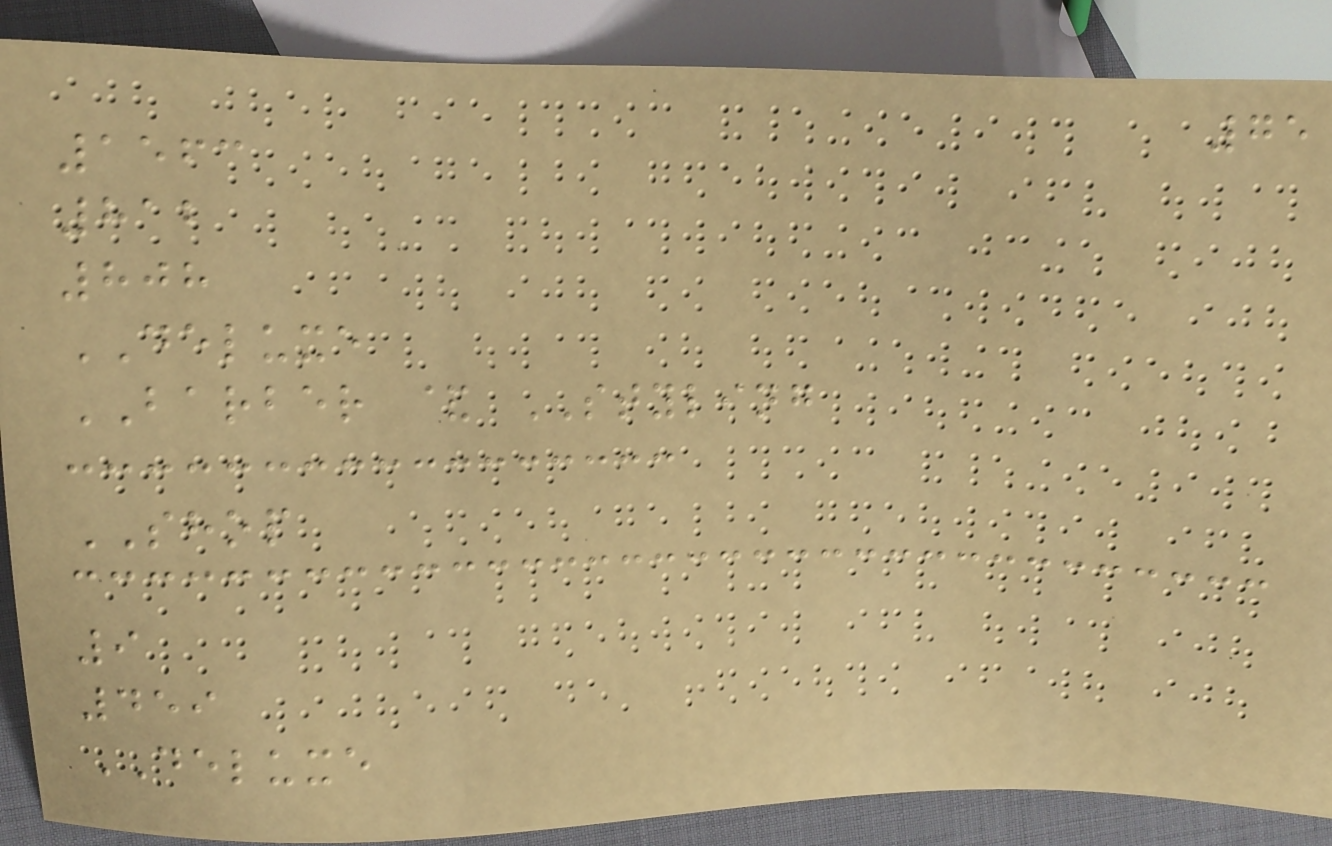75
1563
812
808
DELUXE
BARBER & STYLING
SHOP
9
459
DELUXE
